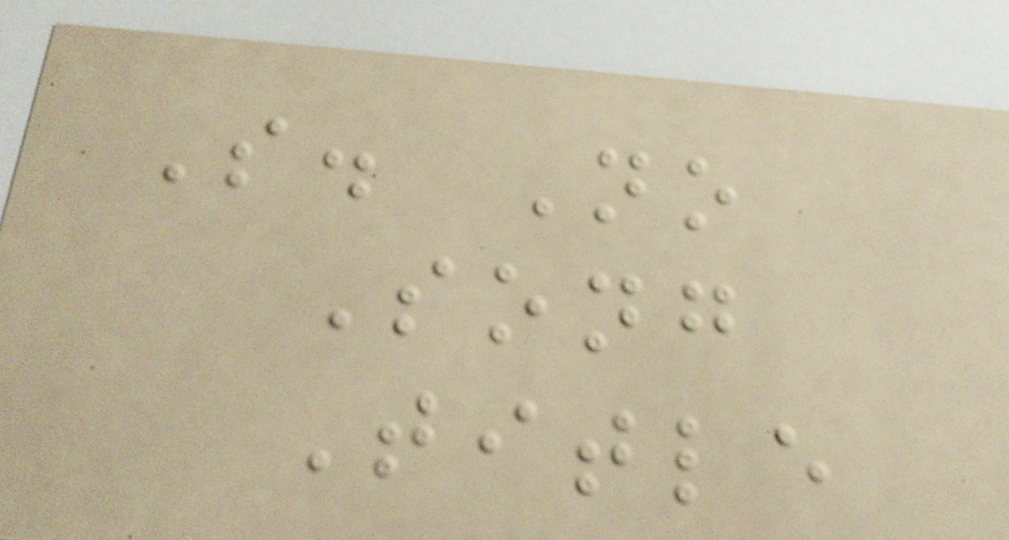S. No
Song
Title
